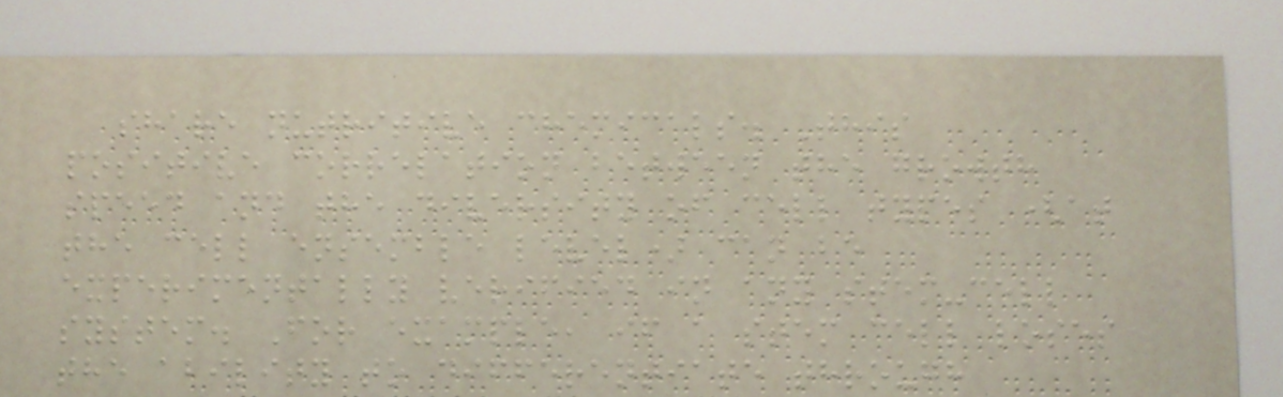share nutritive chemicals. This
positive correlation between the growth
speed and the diversity of cell types (at
the cell ensemble level) can be
experimentally verified in any stem-cell
system. For example, if a stem cell loses
the ability to differentiate through
